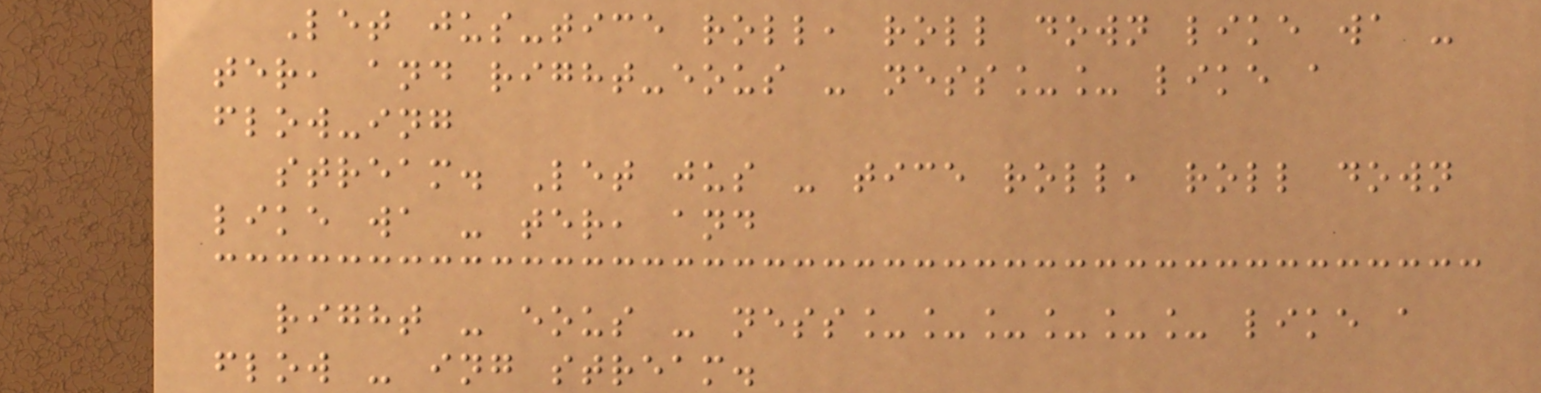Let jus-tice roll, roll down like wa -
ter, and right-eous - ness__ like a
flow-ing
stream. Let jus - tice roll, roll down
like wa - ter, and
right - eous - ness______ like a
flow - ing stream.
